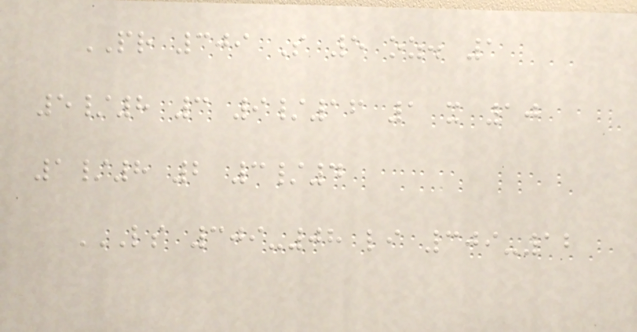PR 309 S 5 oz. 1
5/8 3 9/16 1 x 10
1/8 2 3/4
LS 309-08 LI 309-12
